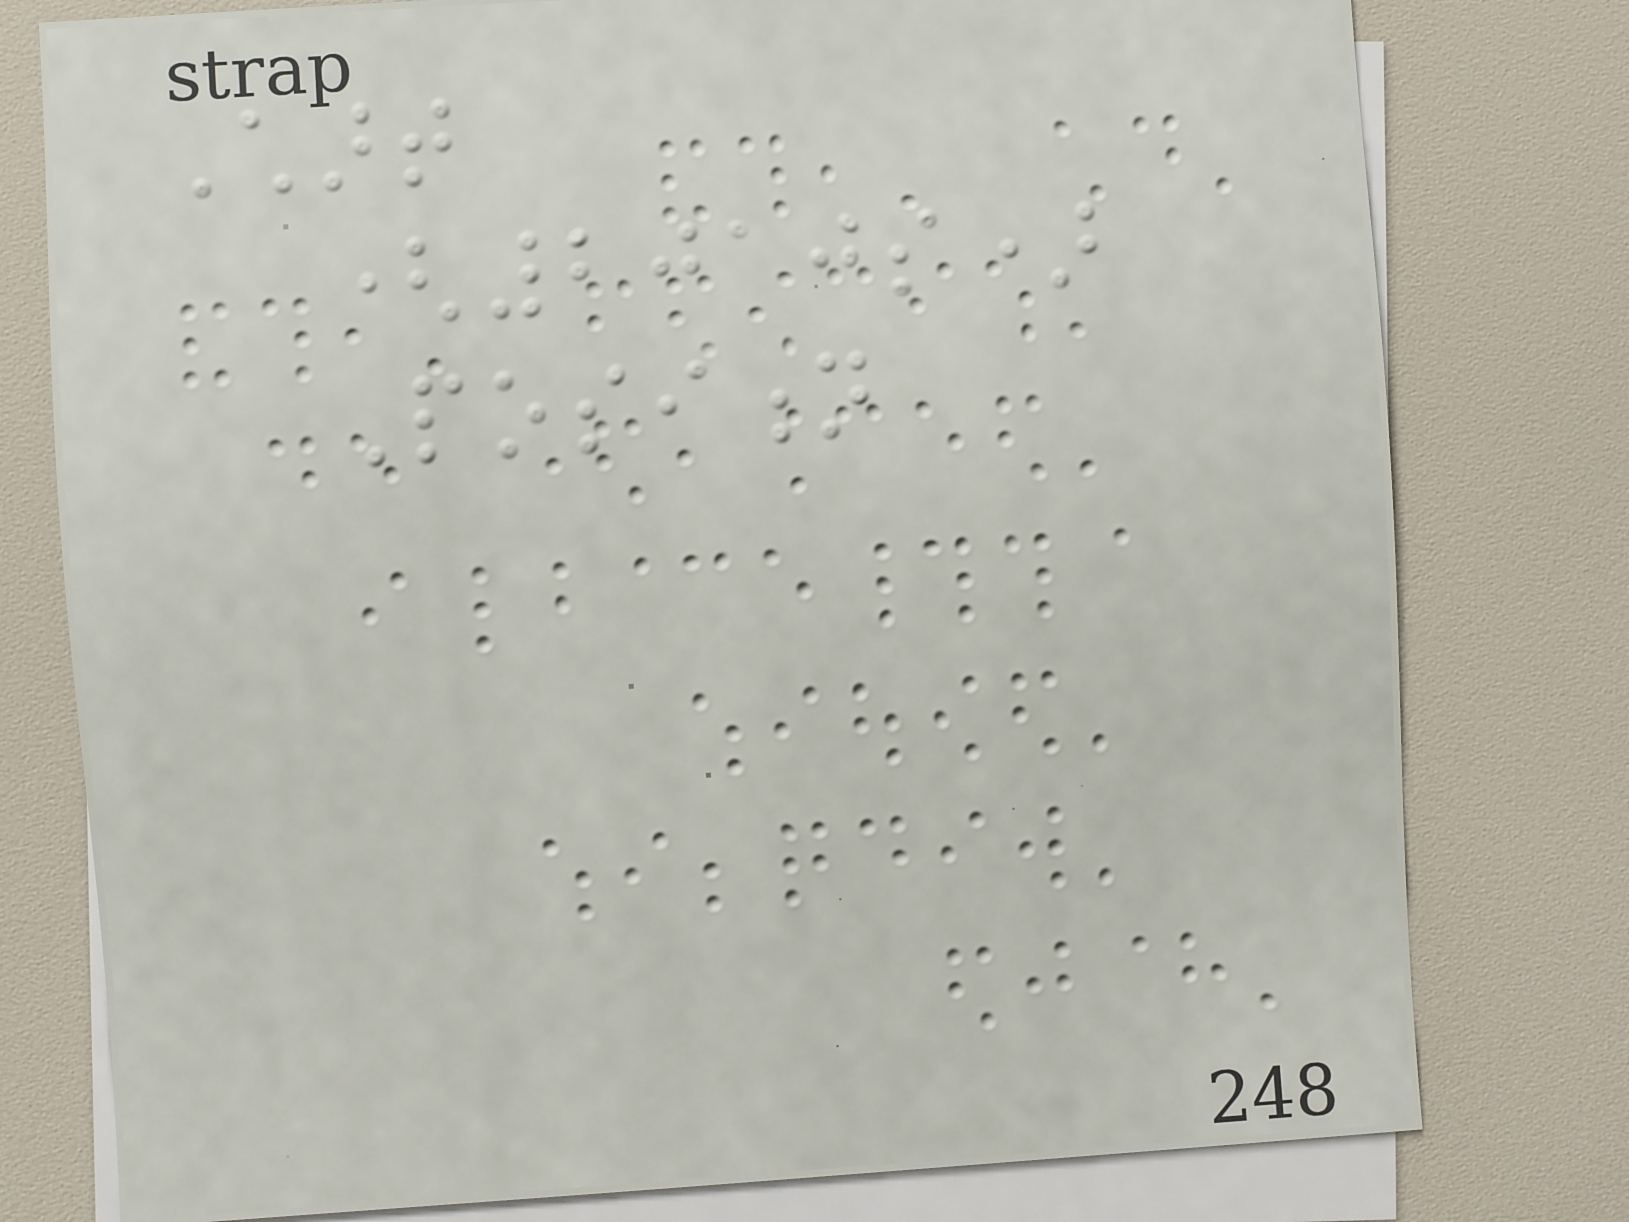Chart
(2010s)
Position
